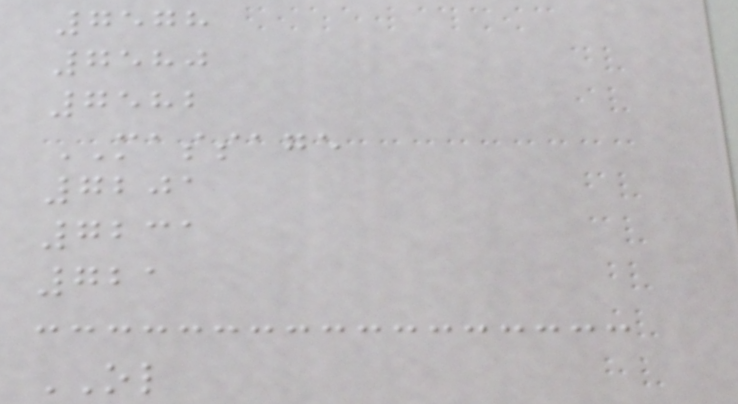7578
7580
7582
MASSAGE
7201
7231
721
OL
